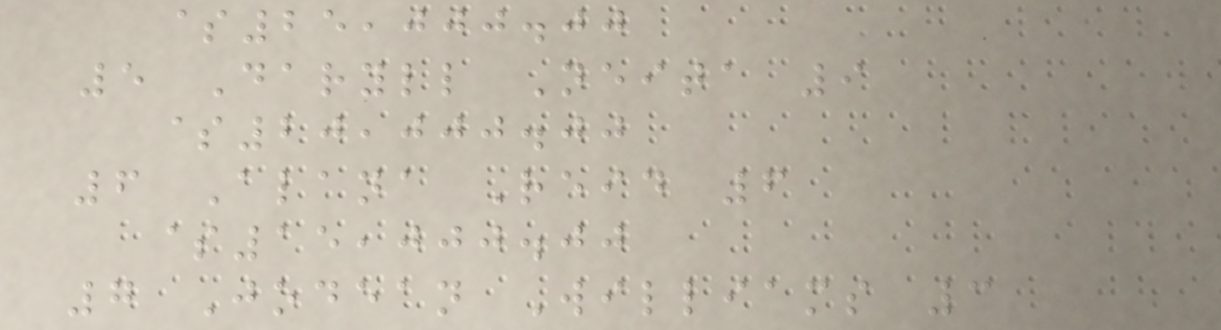$25,000.00
5 Daryll Neita 9
$20,000.00
6 Alana Reid 6
$15,000.00
7 Jodean Williams 3
